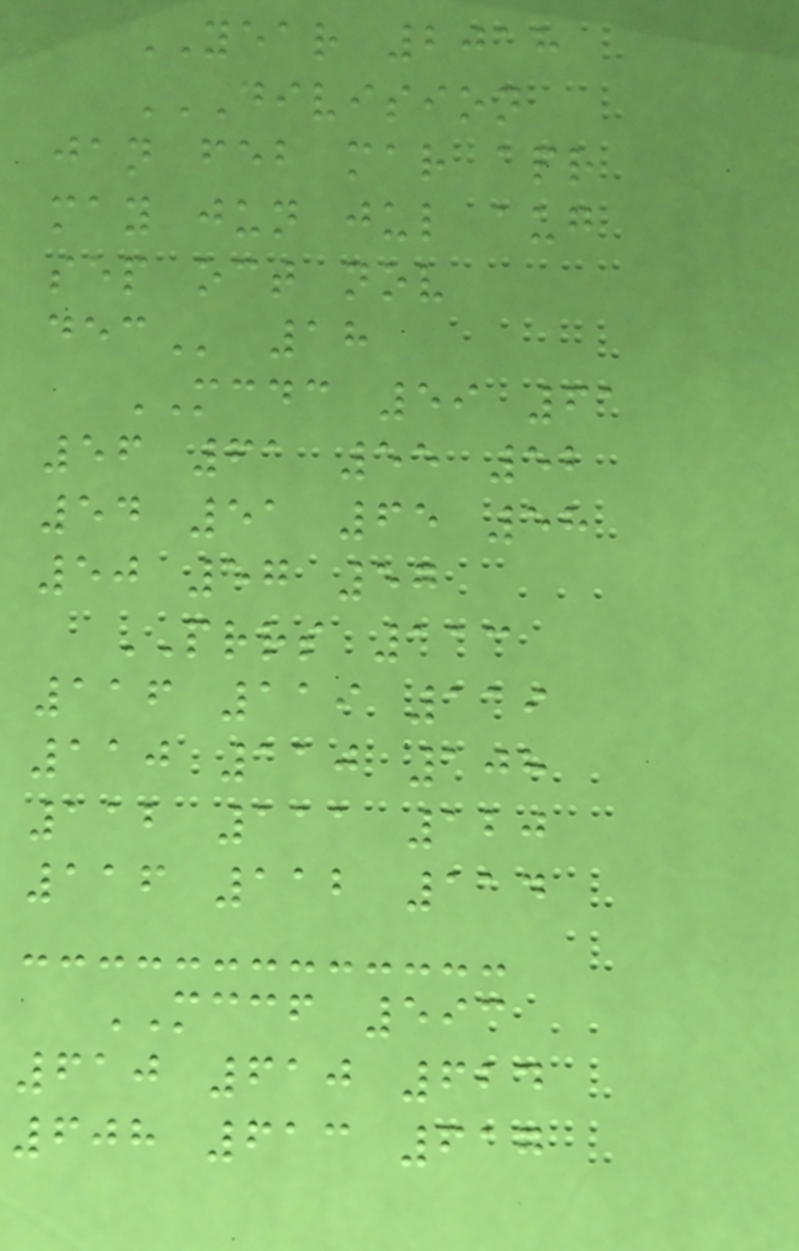YEAR 2018
DIVISION
JAN FEB MAR APR
MAY JUN JUL AUG
SEP OCT NOV
DEC 18
MCDC 59 61
56 61 55 52
54 51 65 58
50 57 57
PRRS 113
116 119 119
110 110 108
112 111 120
116 112 114
MCCF 593
610 610 624
608 613 617
